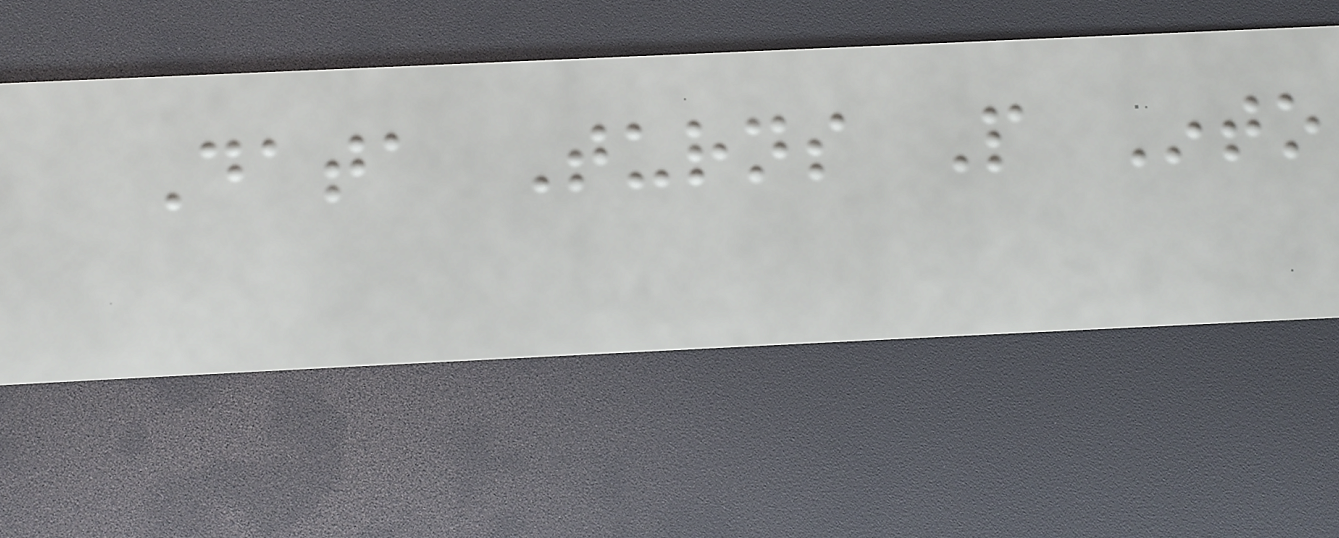Data Turns People Into
